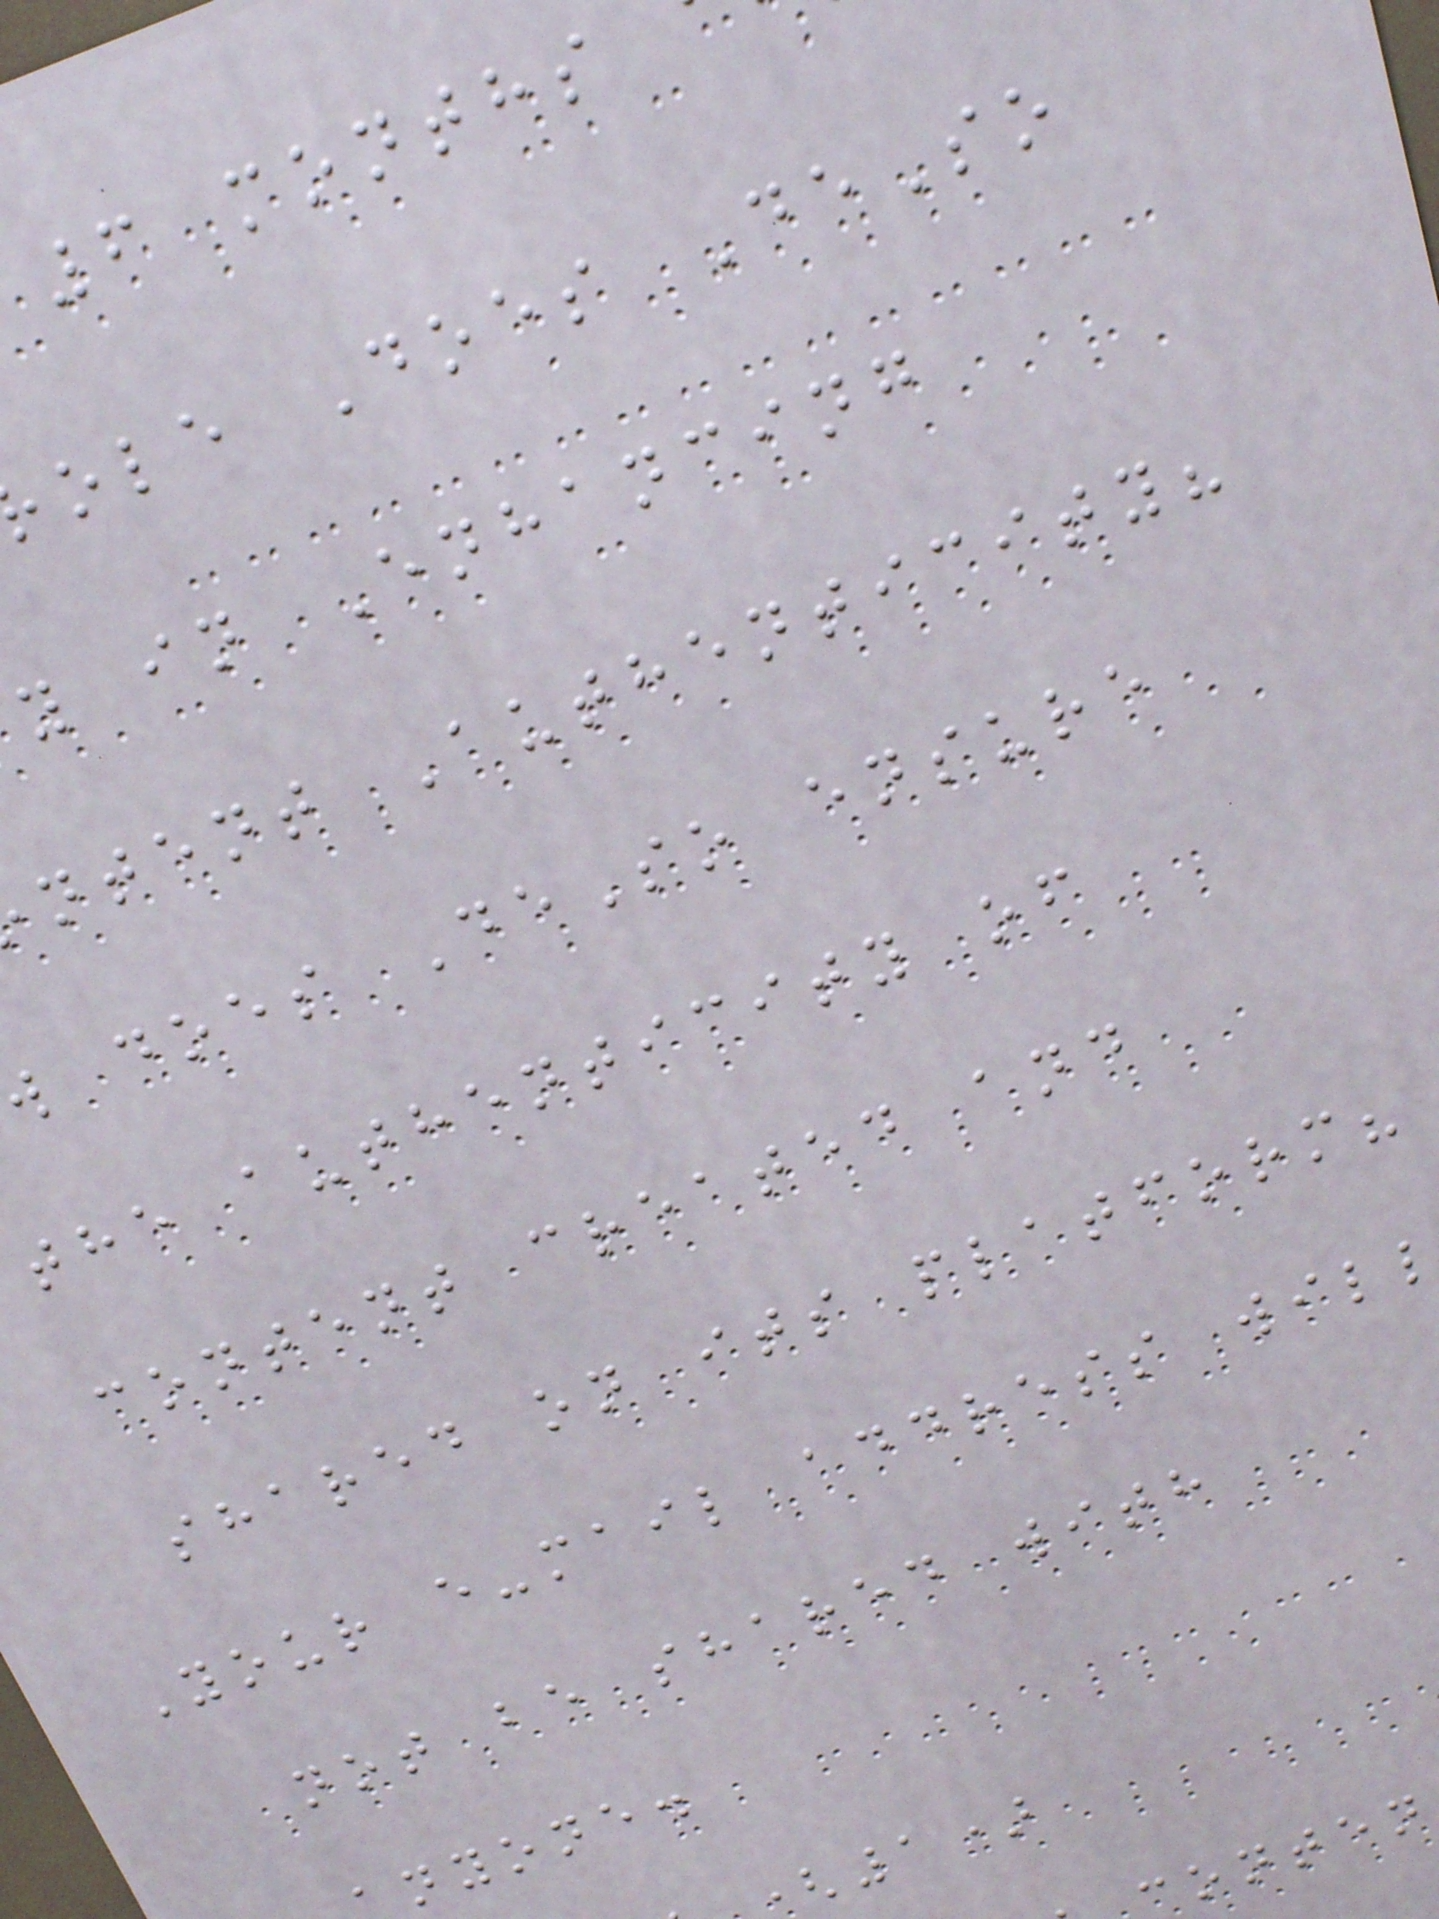6 months
ole Does DeSo
y in Enhancing
ntent Authenticity?
does DeSo ensure
the authenticity of
content created and
shared on its platform?
Your e-mail address will
not be shared with
nyone.
1)
conten
